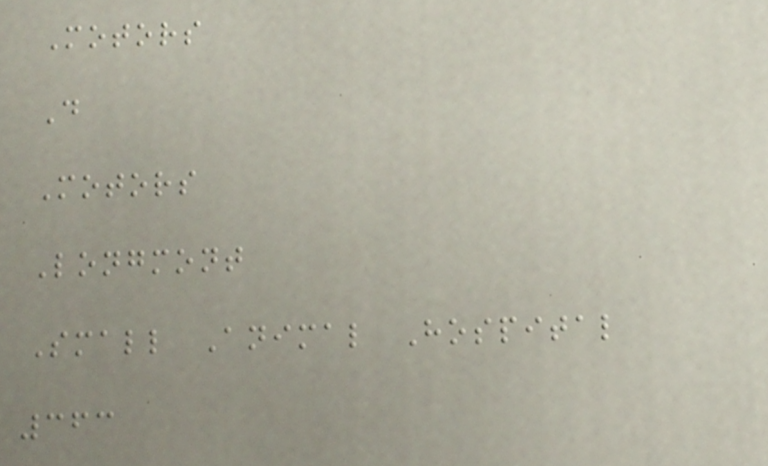Motors
D
Motors
Longmont
Small Animal Hospital
363
